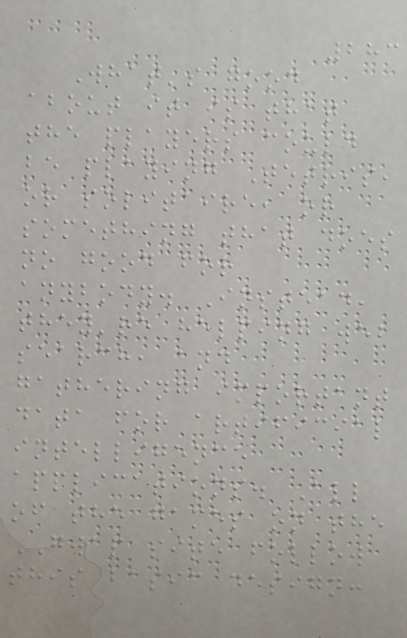283
What's good
about it is that
the players could
be playing Tetris,
or solitaire, or
something that does
no good for
anybody. Instead,
they're helping web
search, and
gathering important
data for artificial
intelligence
applications. All
of the games on the
GWAP site follow
this basic design:
